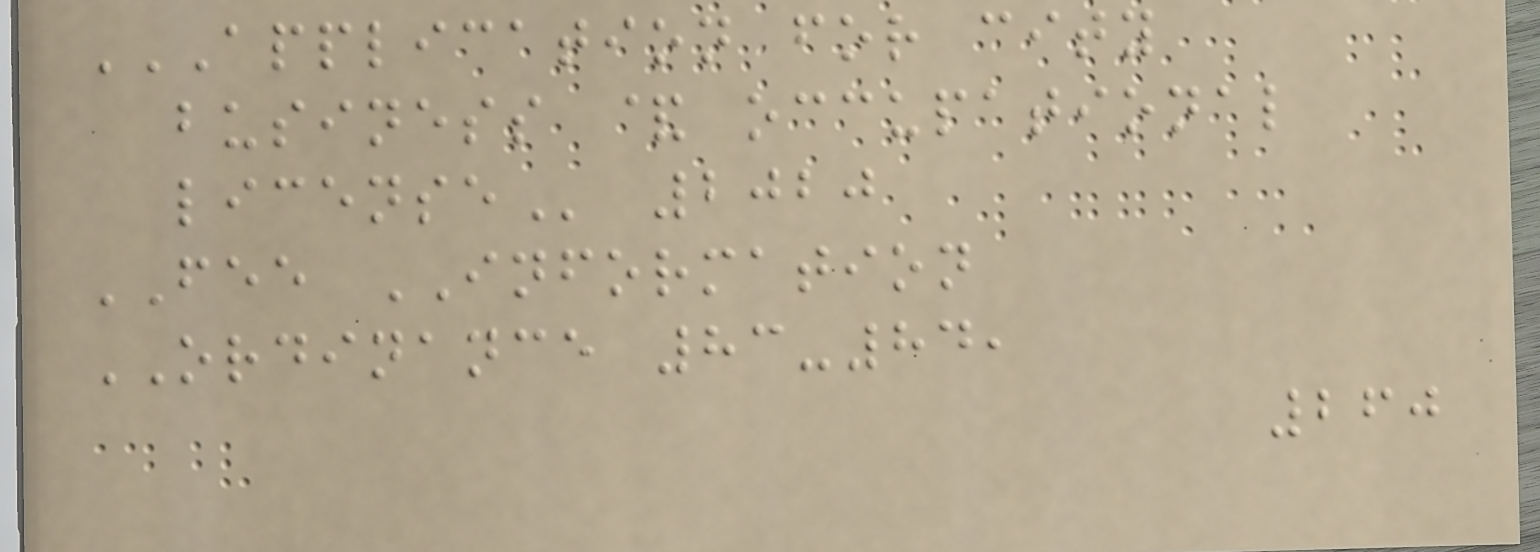APPLICATION FOR CITY
BUSINESS & OCCUPATIONAL
LICENSE 2020
FEE INFORMATION
ORDINANCE 83-84,
260
